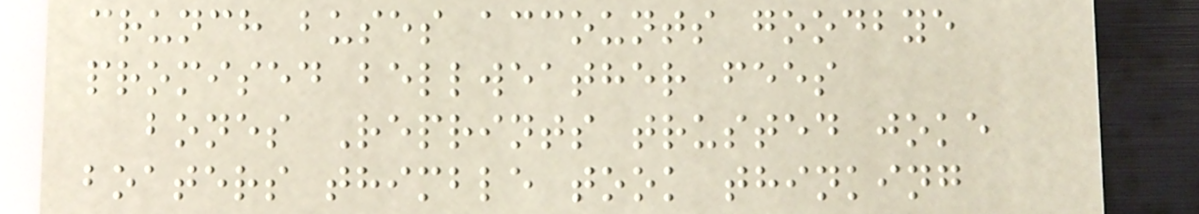crunch buses accounts goodbye
promised bellweather fees
bones Reprints trusted joke
boaters thimble took thinking
